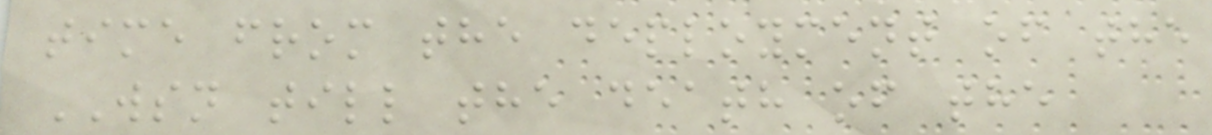time from the deployment of the
WSN till the death of the
